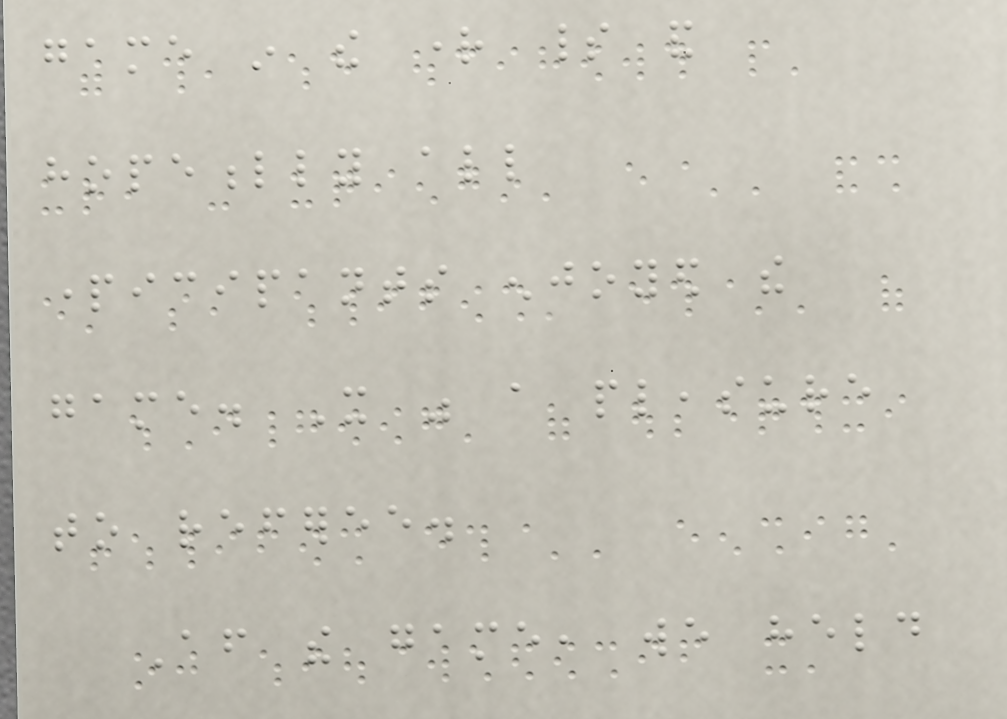game in the right spirit and
hopefully all
participants enjoyed the
game. It was a pleasure
to referee.
After the game, we held
